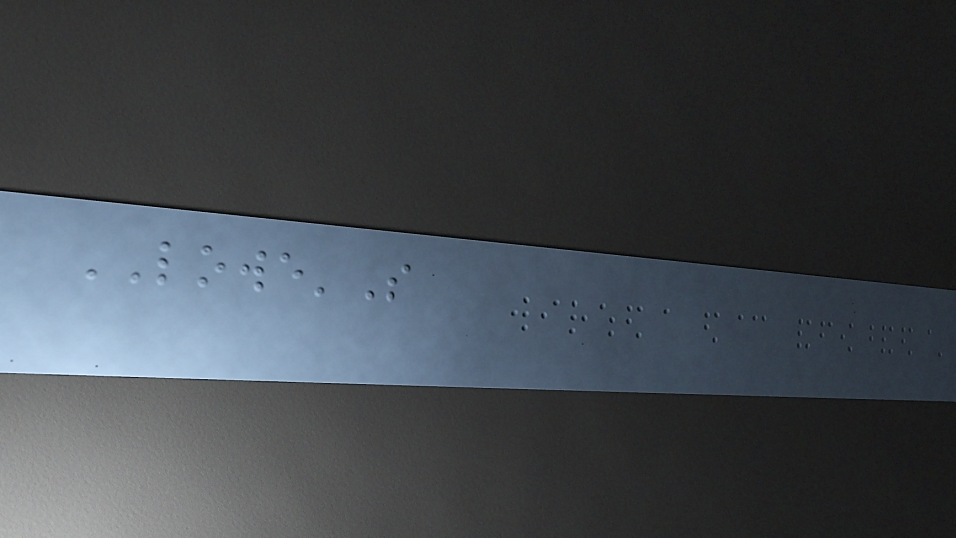LOWE'S
